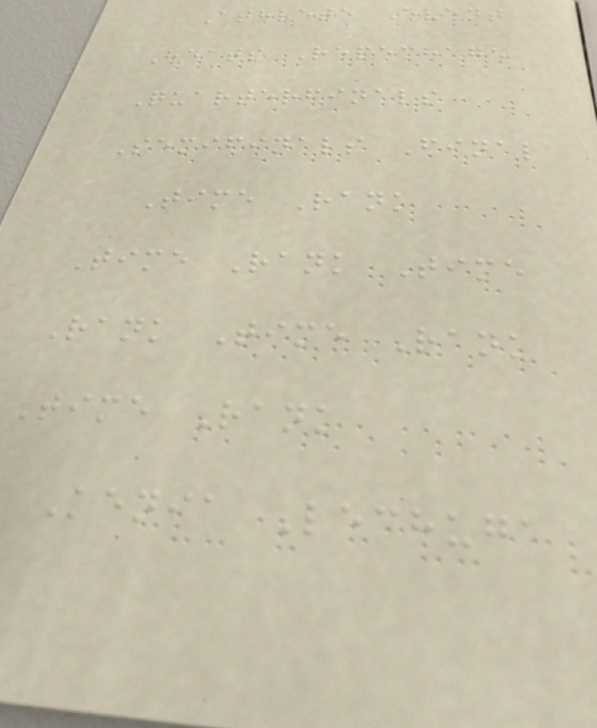Athlete Event
Heats Repechage
Quarterfinals
Semifinals Final
Time Rank
Time Rank Time
Rank Time Rank
Time Rank
Kenia Lechuga
